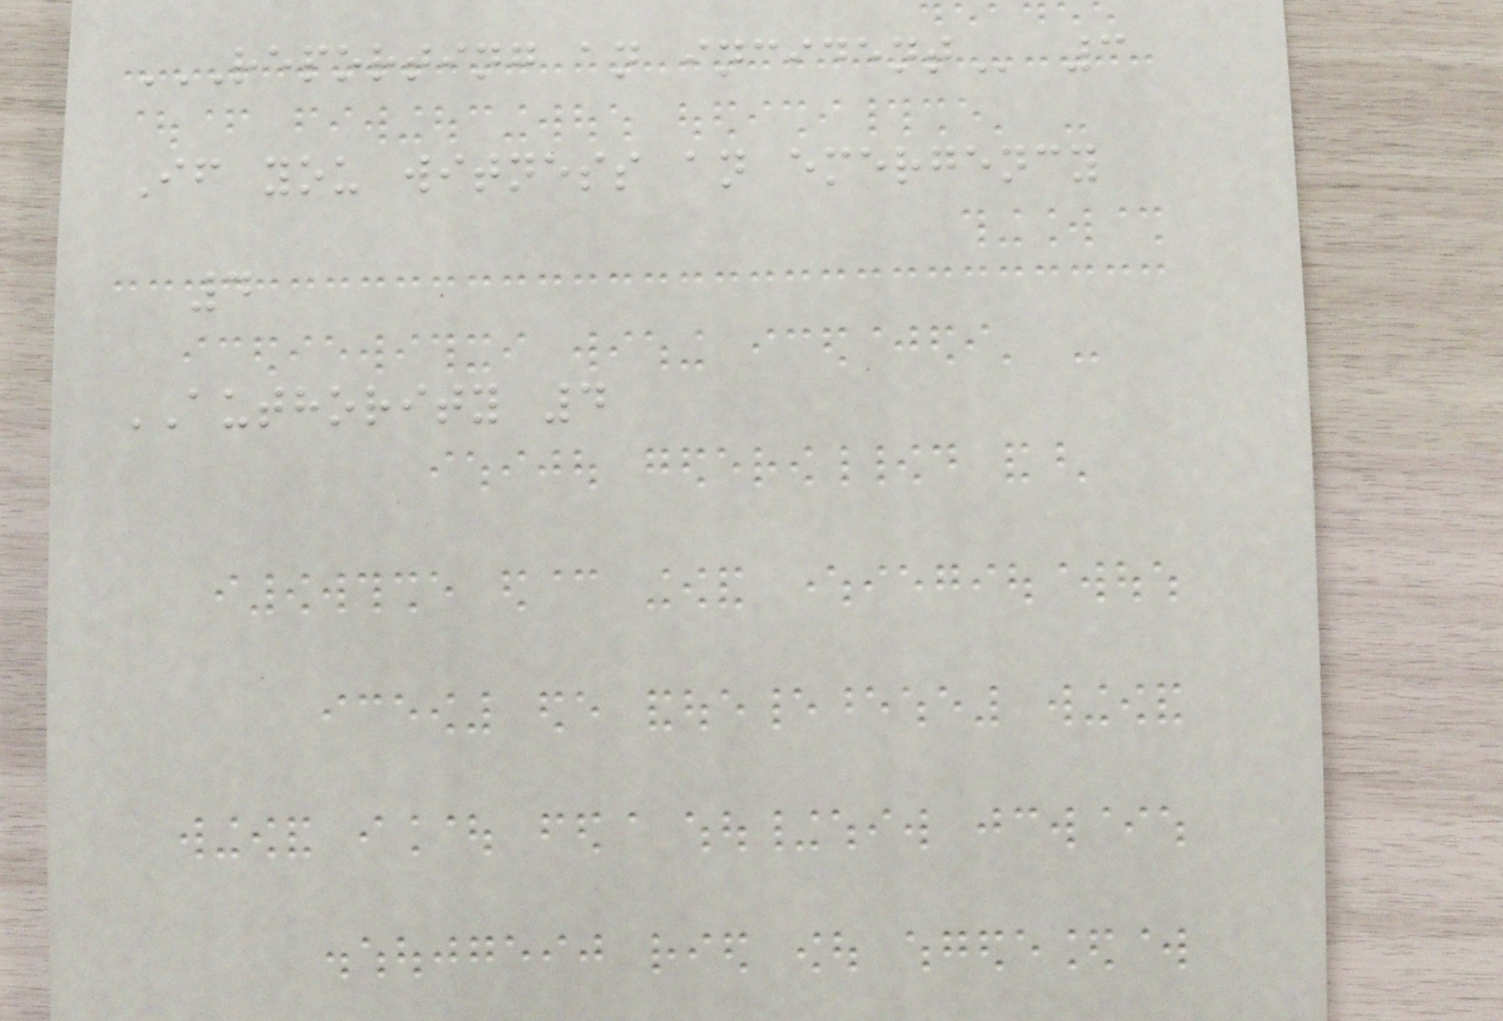REPORTING AN INCIDENT 3
If you witness an emergency
4
AUTHORITY 4
